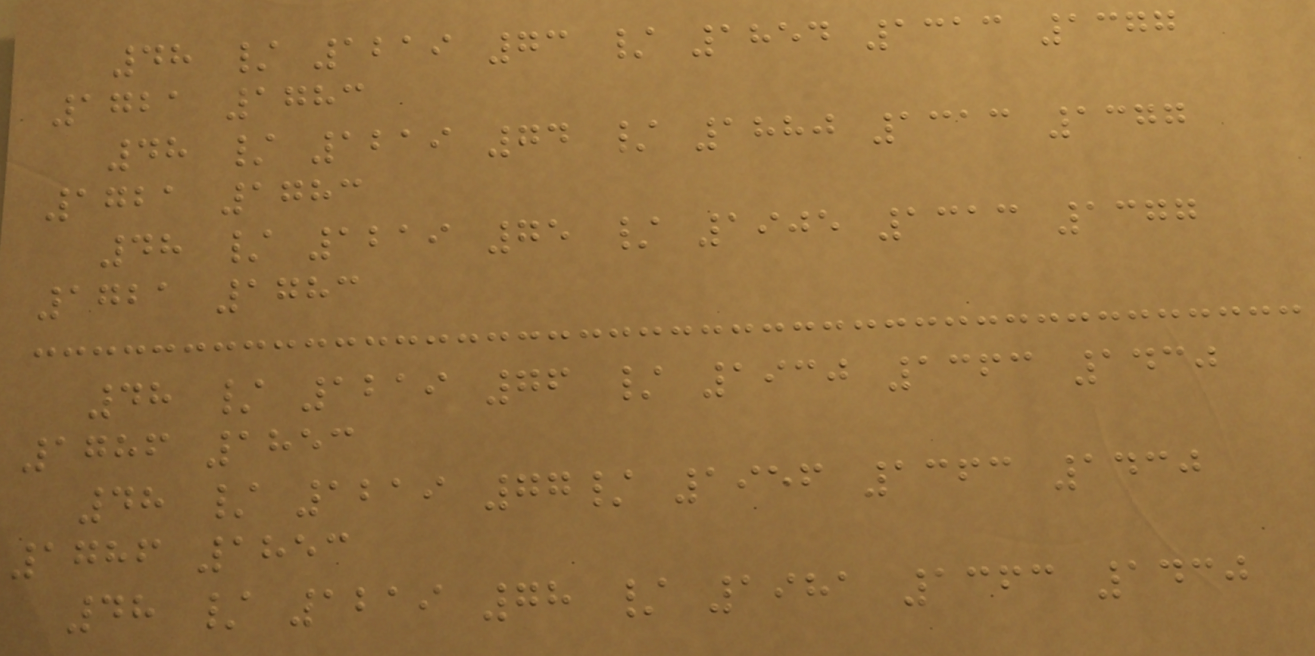48 / 1219 73 / 1854 1313 1377
1721 1783
48 / 1219 74 / 1880 1313 1377
1721 1783
48 / 1219 75 / 1905 1313 1377
1721 1783
48 / 1219 76 / 1930 1363 1430
1786 1853
48 / 1219 77/ 1956 1363 1430
1786 1853
48 / 1219 78 / 1981 1363 1430
